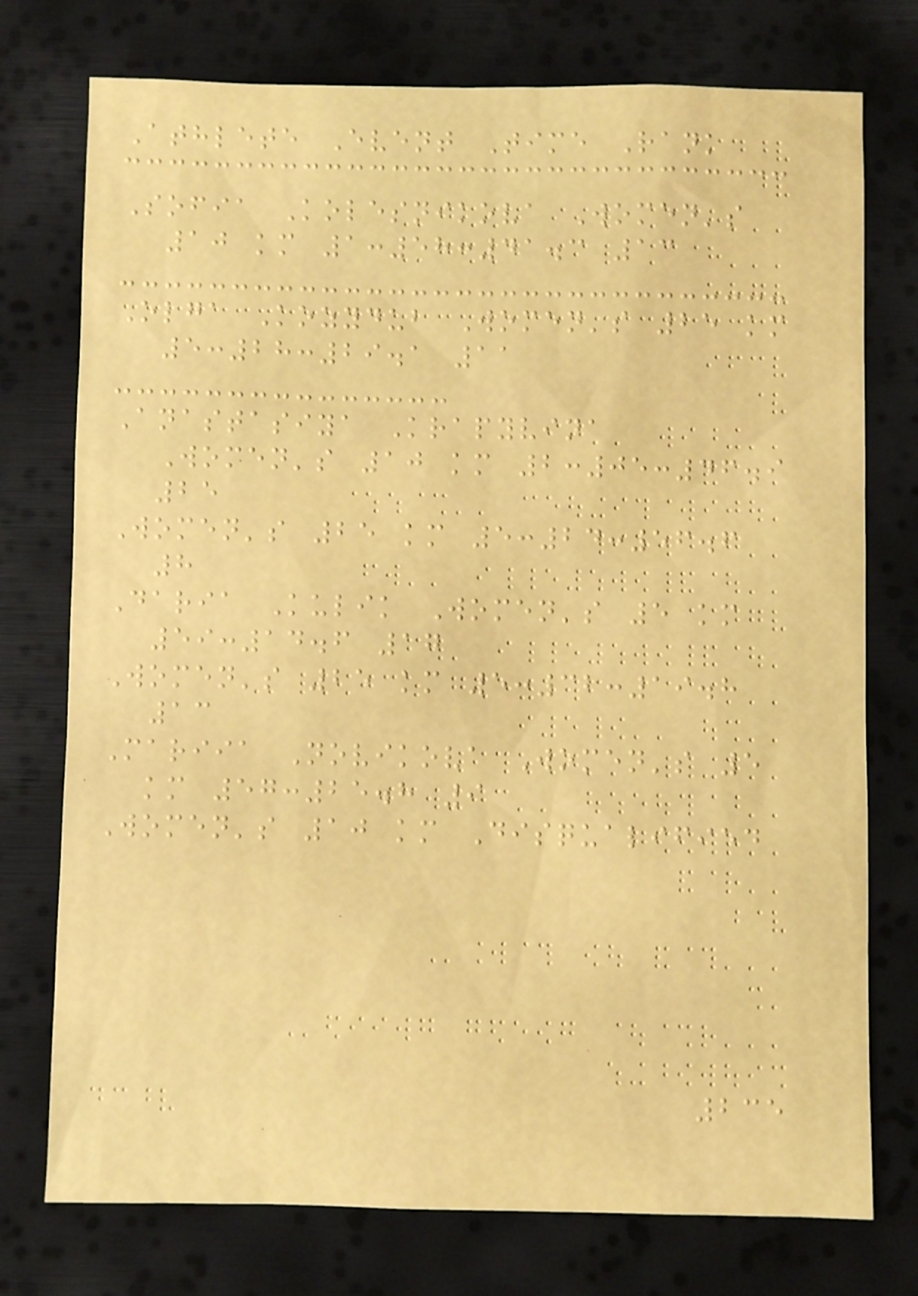Athlete Event Time Rank
Sofia Kolesnikova Women's
10 km 1:58:41.3 13
Olga Kozydub Women's 25 km
5:28:29.1 11
Anastasiya Krapyvina
Women's 10 km 2:05:46.9
25
Women's 25 km 5:24:56.6
8
Daria Kulik Women's 5 km
59:14.6 17
Women's 25 km 5:32:19.8
13
Mariia Novikova Women's 5
km 57:25.8 9
Women's 10 km Disqualified
235
